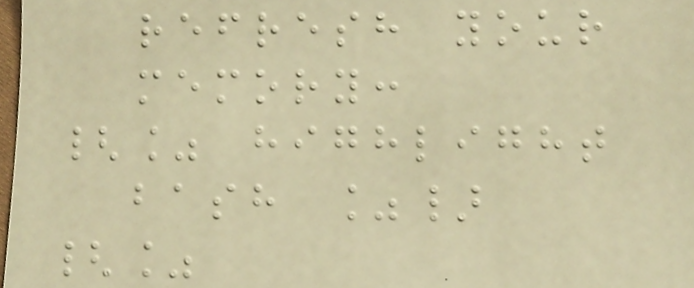refresh your
memory:
{% highlight
bash %}
{%
